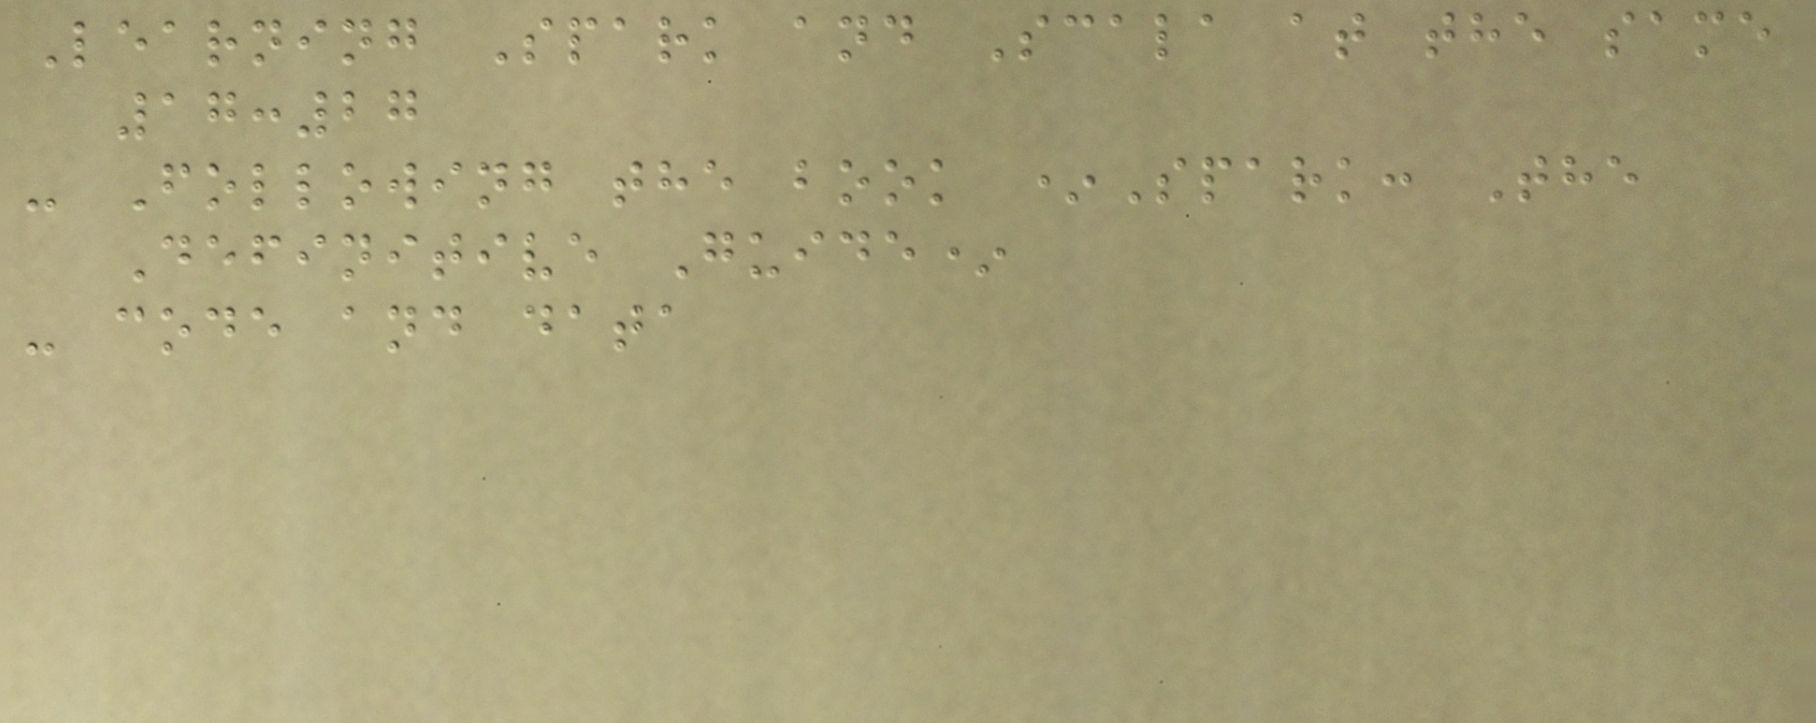Learning Spark and Scala at the same
17:27
- Following the book *Spark: The
Definitive Guide*
- code and data
